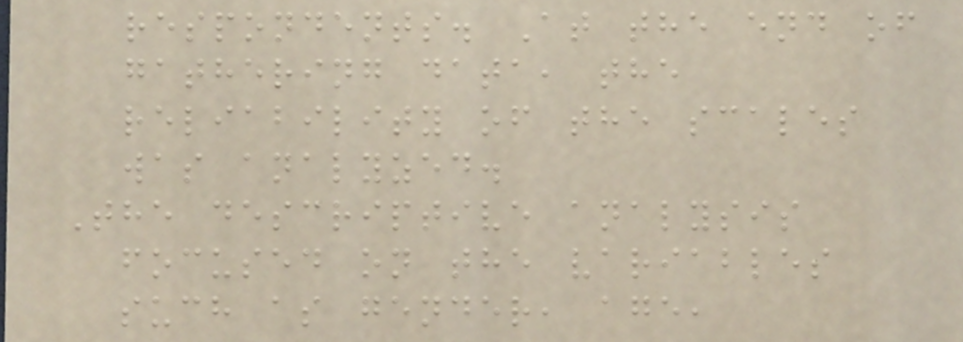respondents. At the end of
gathering data, the
reliability of the scales
was analyzed.
The descriptive analysis
focused on the variables
such as gender, age,
